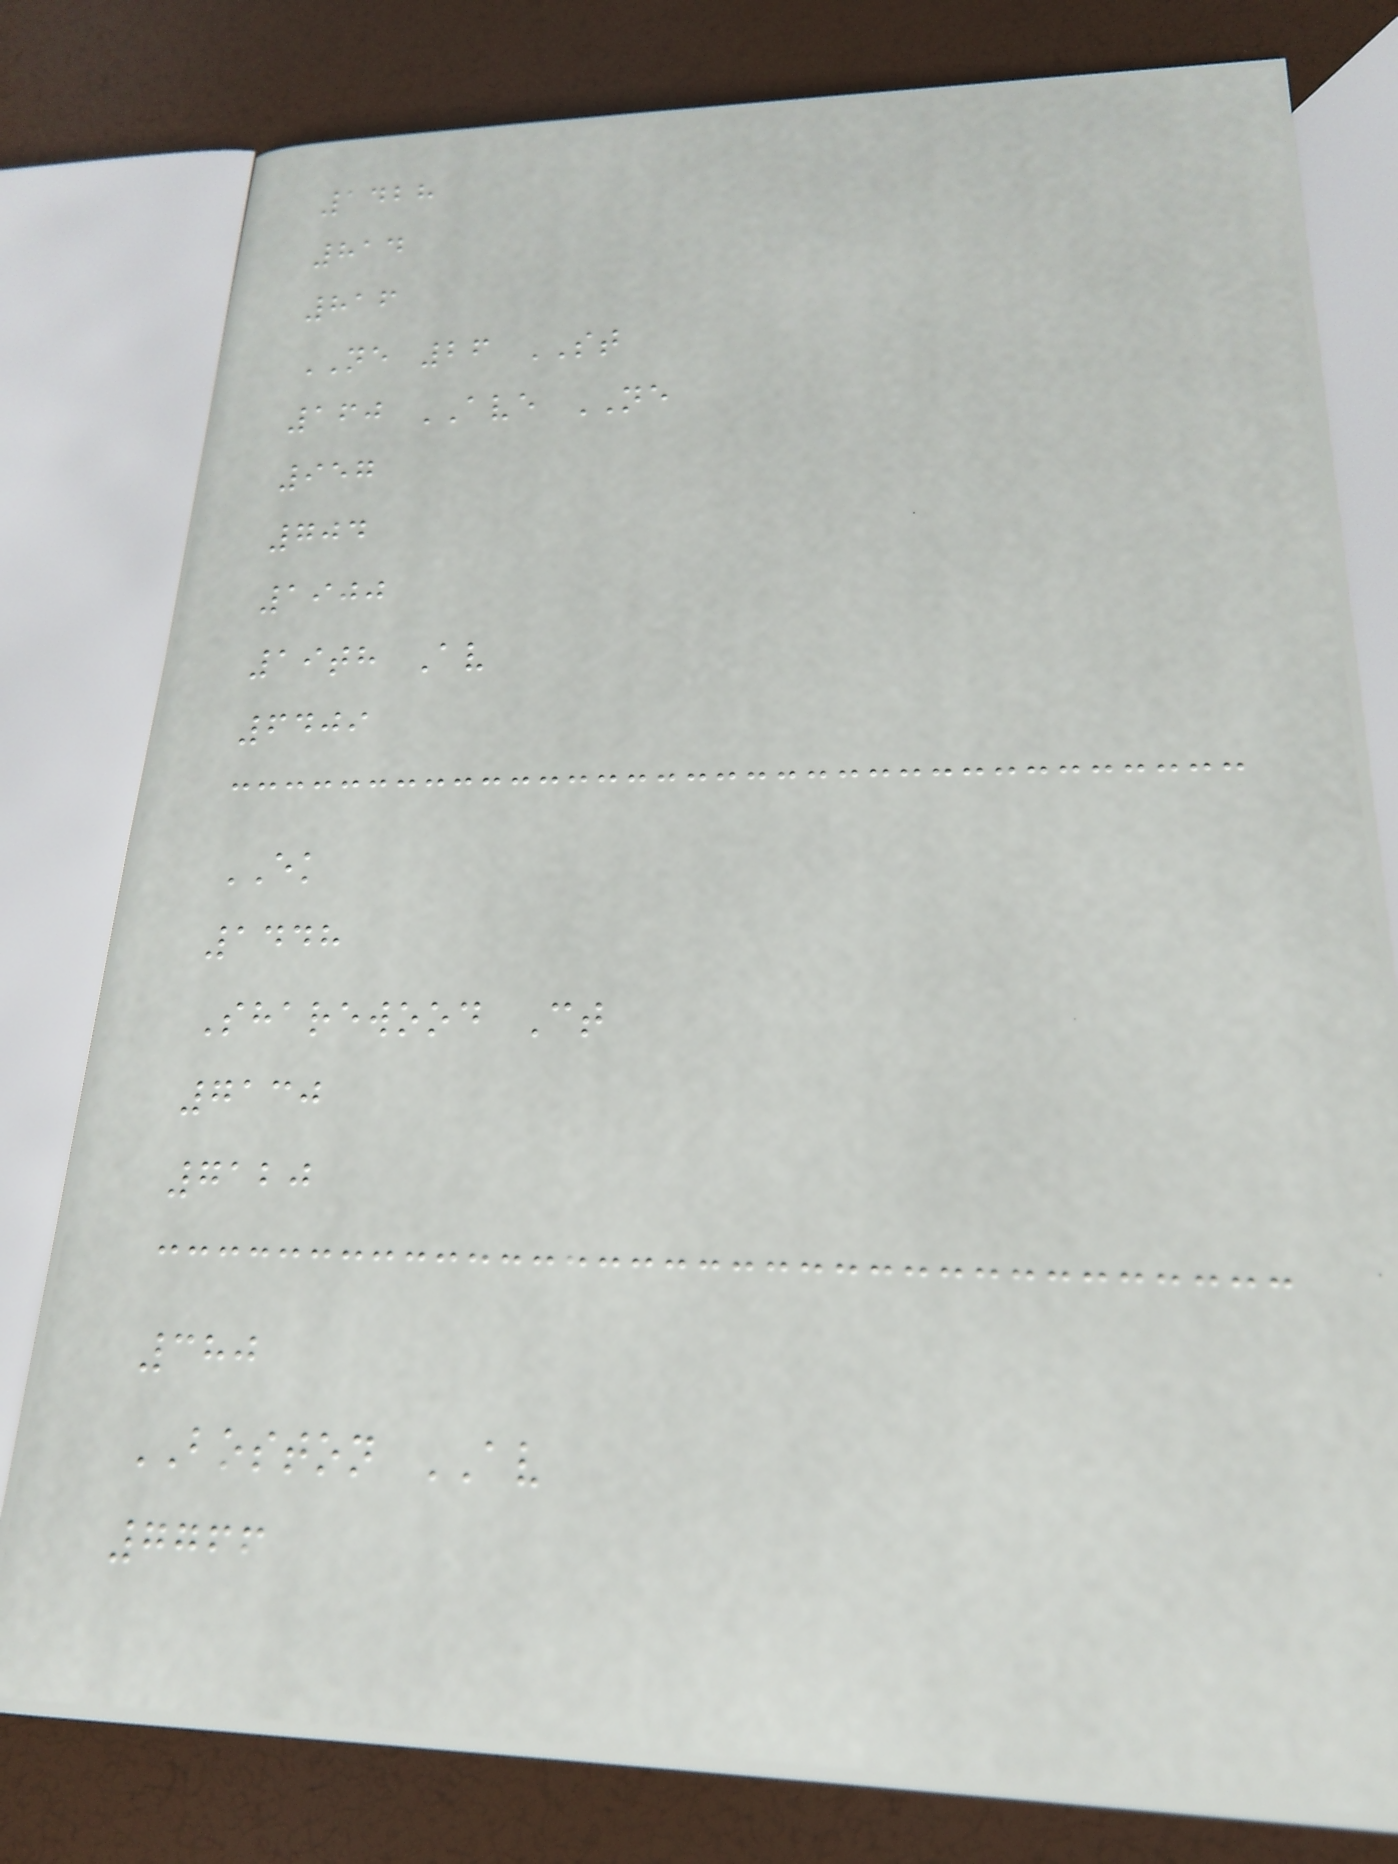1428
814
816
NE 26 ST
160 AVE NE
957
704
1900
19th Av
6409
EK
1448
Sharewood Ct
7130
7120
380
BOSTON AV
7766
